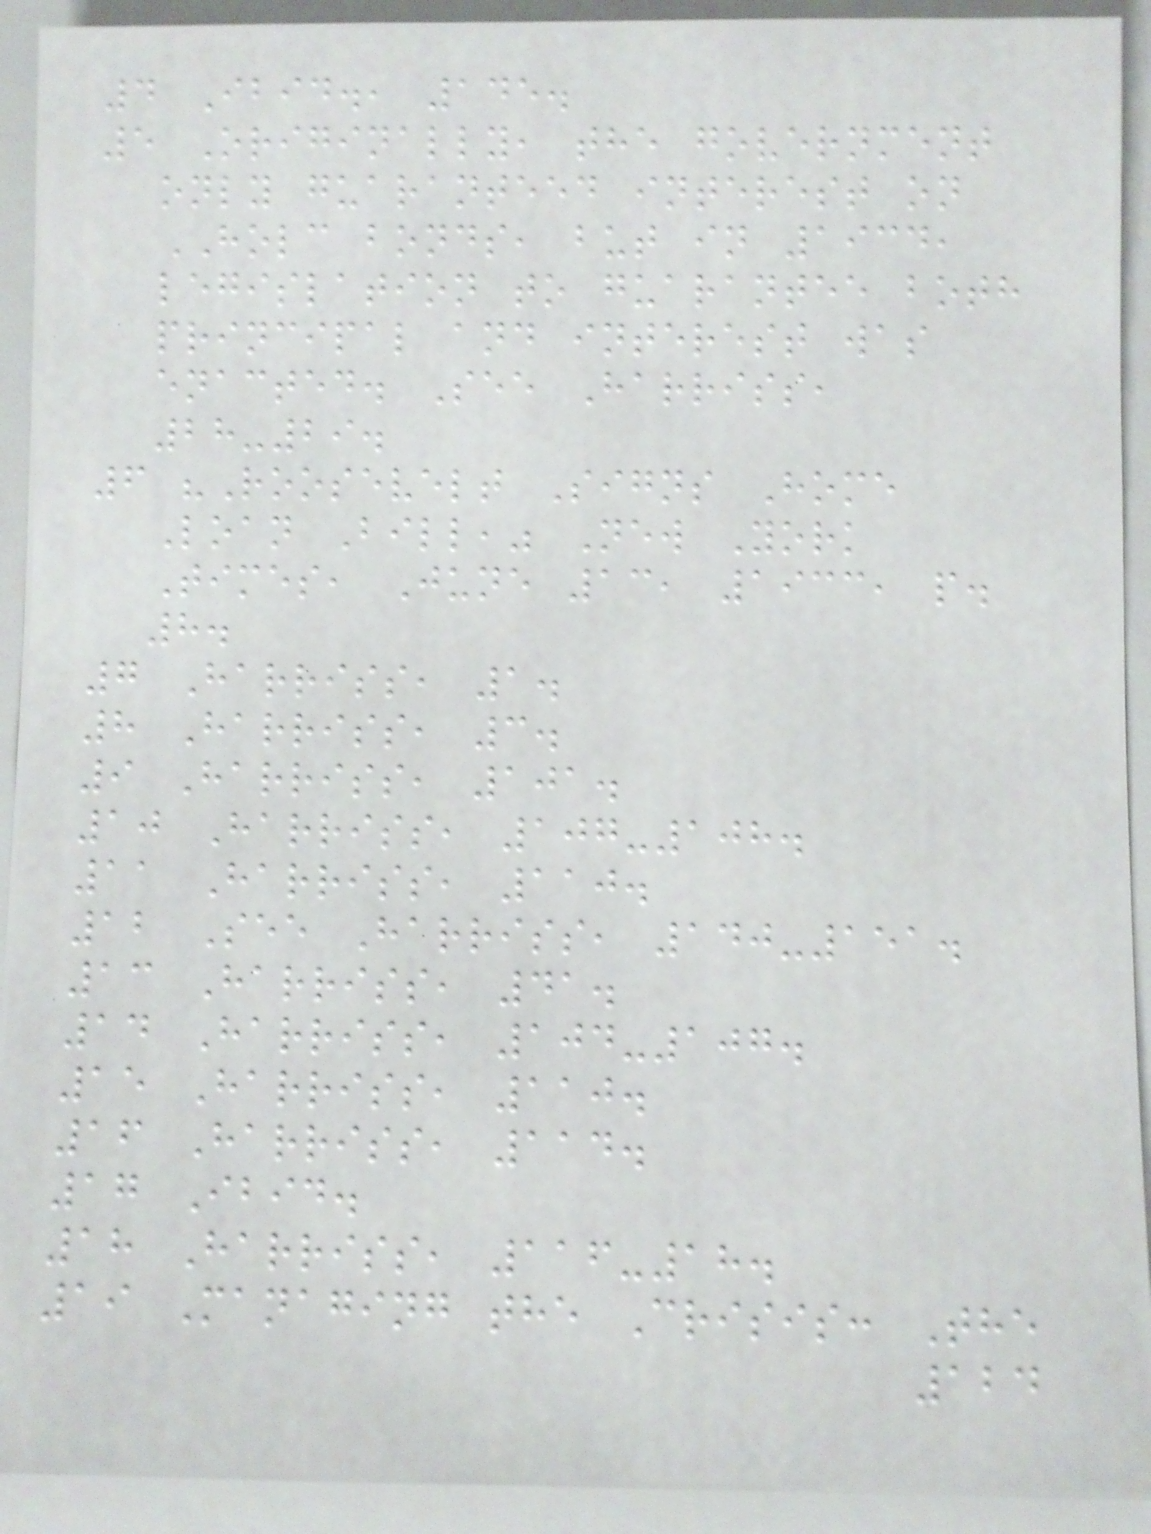4 Ibid., 145.
5 Originally, the government
only guaranteed interest on
HOLC bonds, but in 1934,
legislation to guarantee both
principal and interest was
enacted. See Harriss,
28-29.
6 "Roosevelt Signs Home
Loan Bill," New York
Times, June 13, 1933, p.
8.
7 Harriss, 1.
8 Harriss, 3.
9 Harriss, 101.
10 Harriss, 107-108.
11 Harriss, 110.
12 See Harriss, 140-151.
13 Harriss, 41.
14 Harriss, 104-107.
15 Harriss, 110.
16 Harriss, 114.
17 Ibid.
18 Harriss, 116-18.
19 Managing the Crisis: The
124
